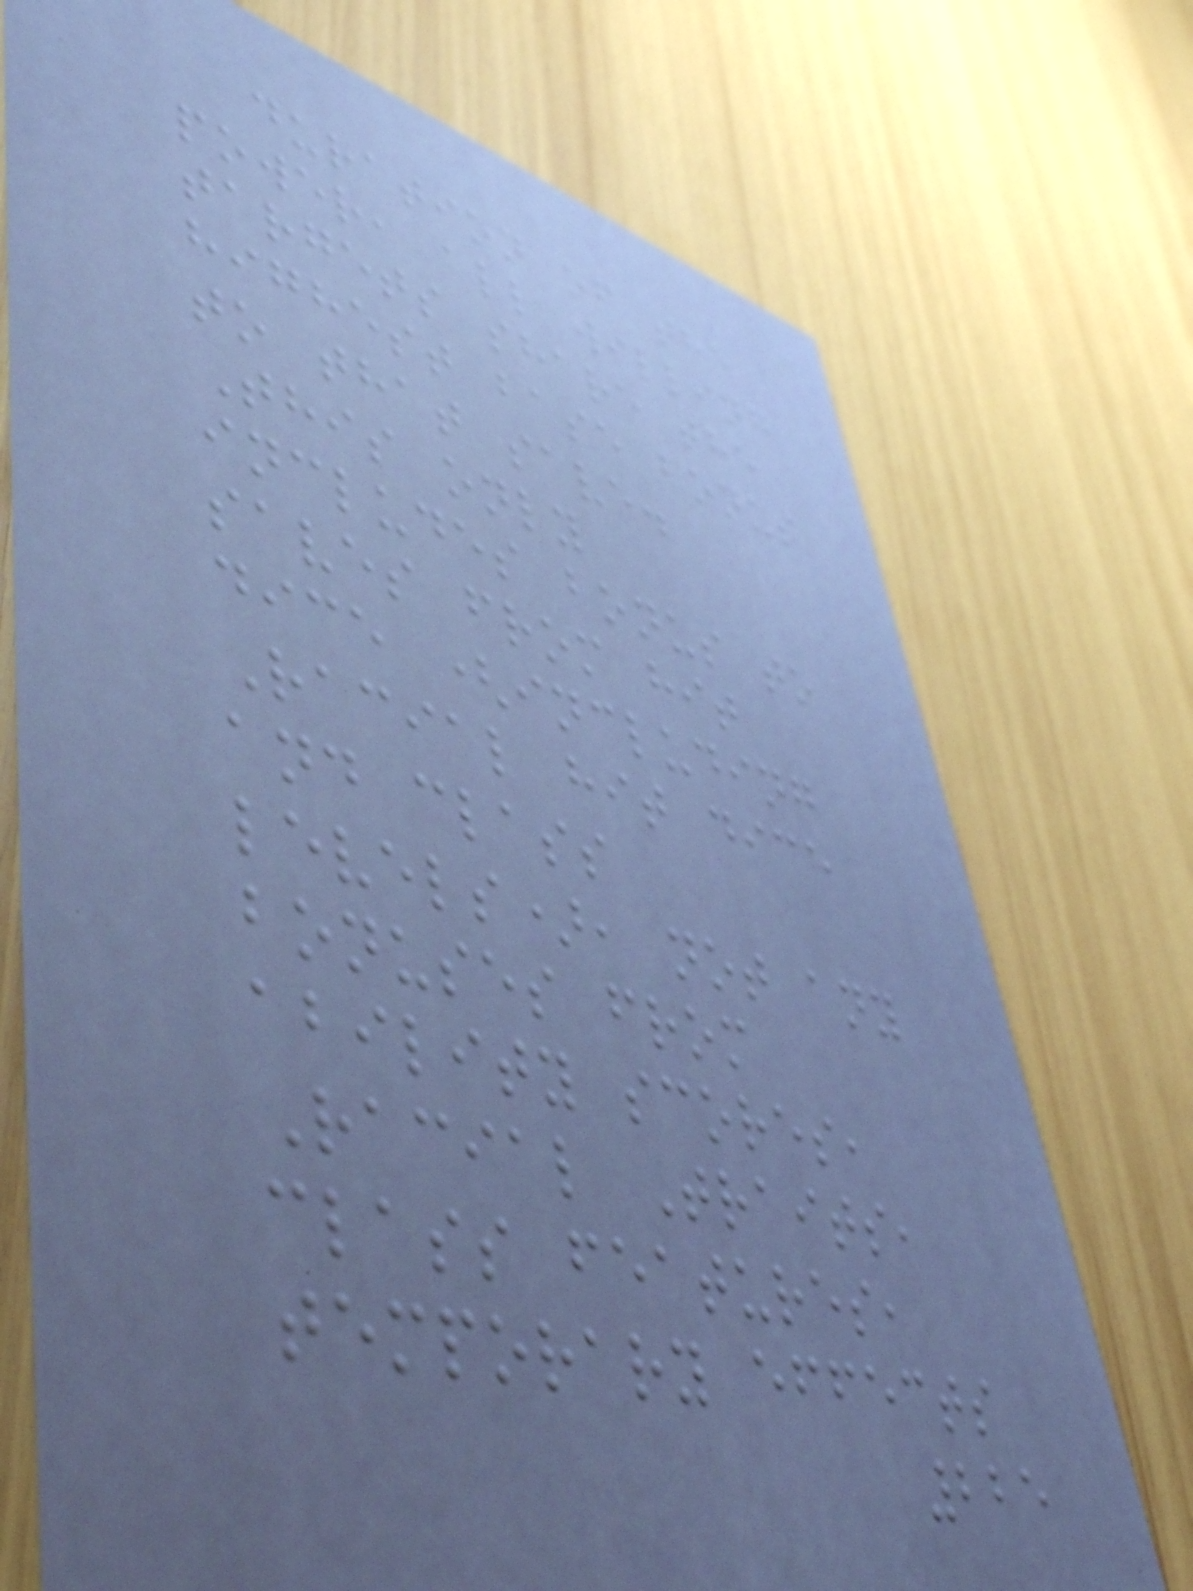duration of the
power, all willing
targets share the
highest base bonus
to that save.
This only
includes bonus to
saves from hit
dice (including
Racial hit dice
and class
levels), not any
bonuses from
ability scores,
Racial Traits,
class features,
temporary effects
225
